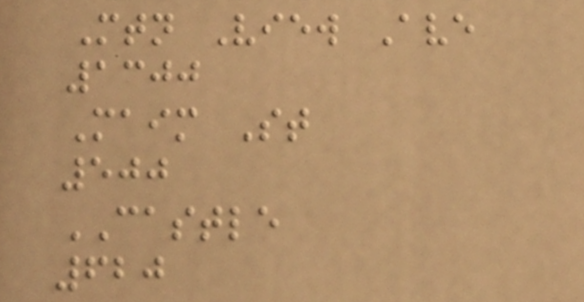Mtn View Ave
1300
Maim St
500
CASTLE
620
